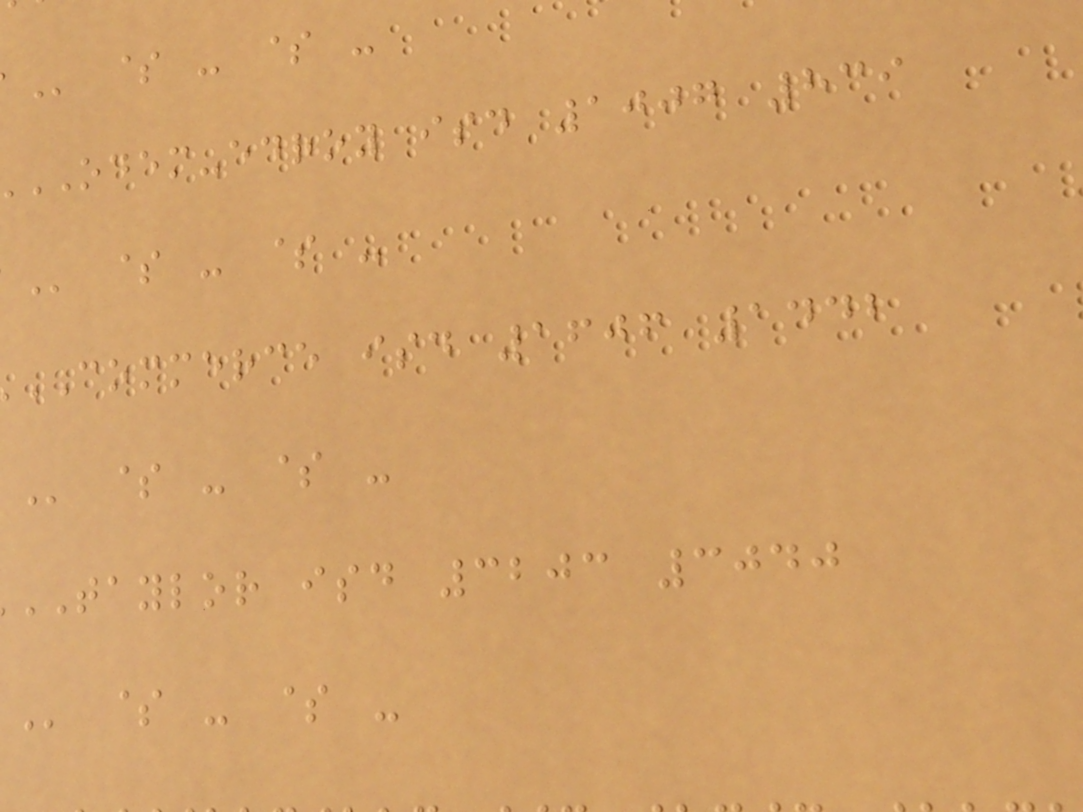$ - $ -
odem-edroy isd 1007 839
$ - $ -
COMMERCE isd 1606 1442
$ - $ -
TAYLOR isd 3203 3040
$ - $ -
